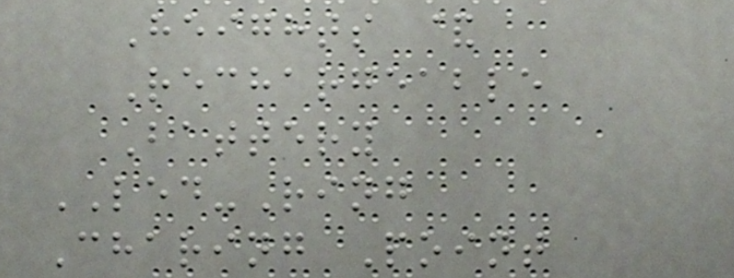Heights &
Rechargeable
Battery
LED-Ring
Charing Point
